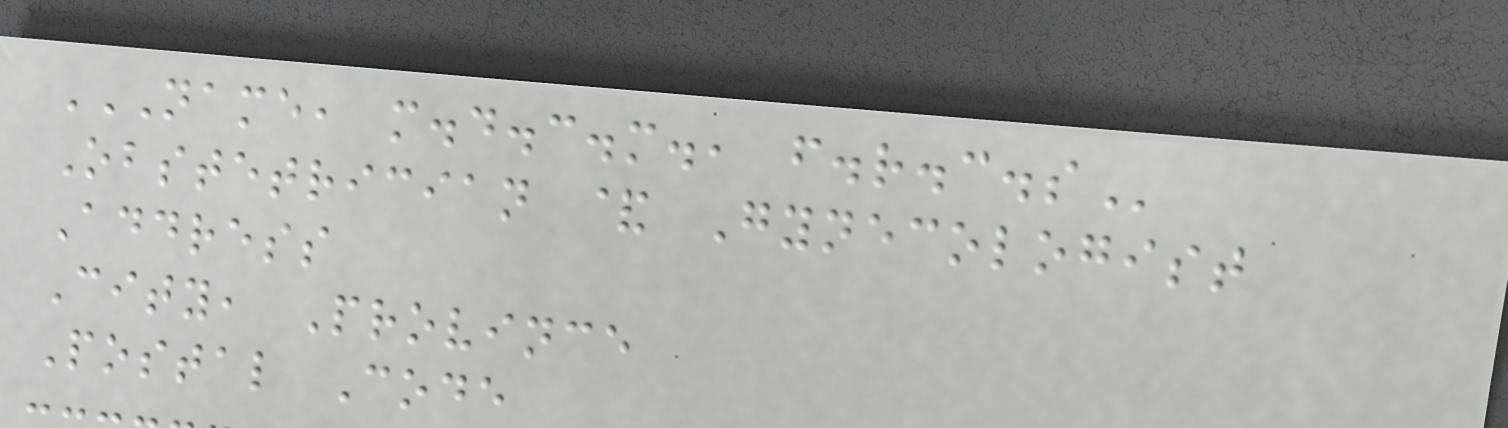NAME, M.D.C.M., F.R.C.S
Obstetrician & Gynecologist
Address
City, Province
Postal Code
